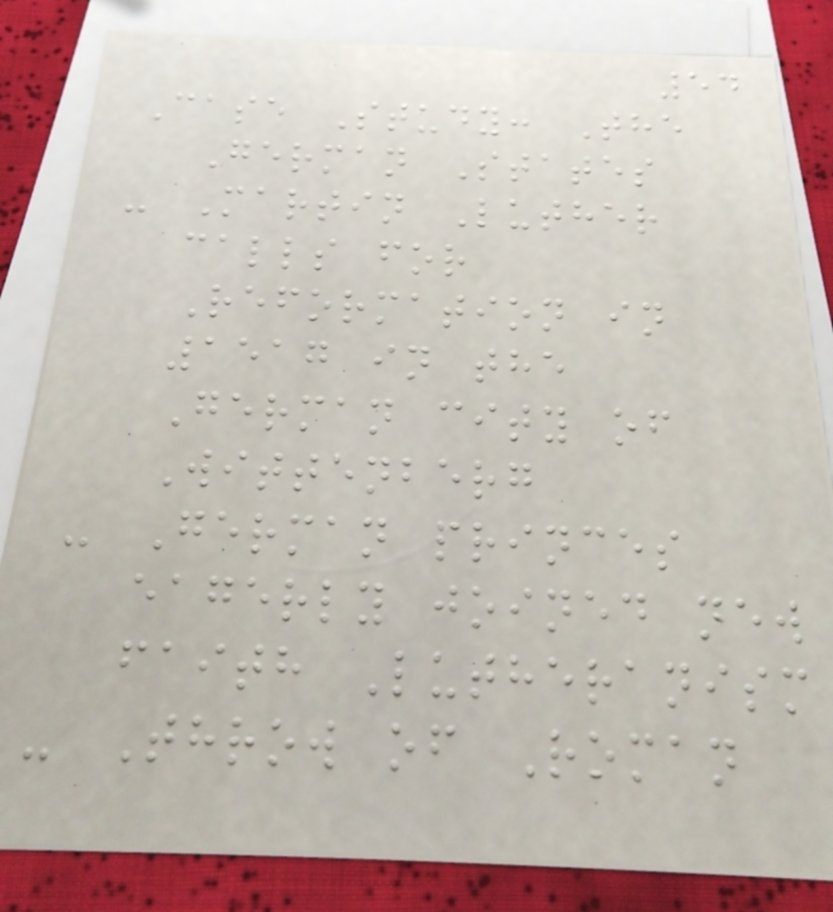54
Case Study: The
German States
- Martin Luther
calls for
Reformation in
1517 in the
German city of
Wittenberg
- German princes
eagerly joined new
faith Lutheranism
- Throw of Roman
